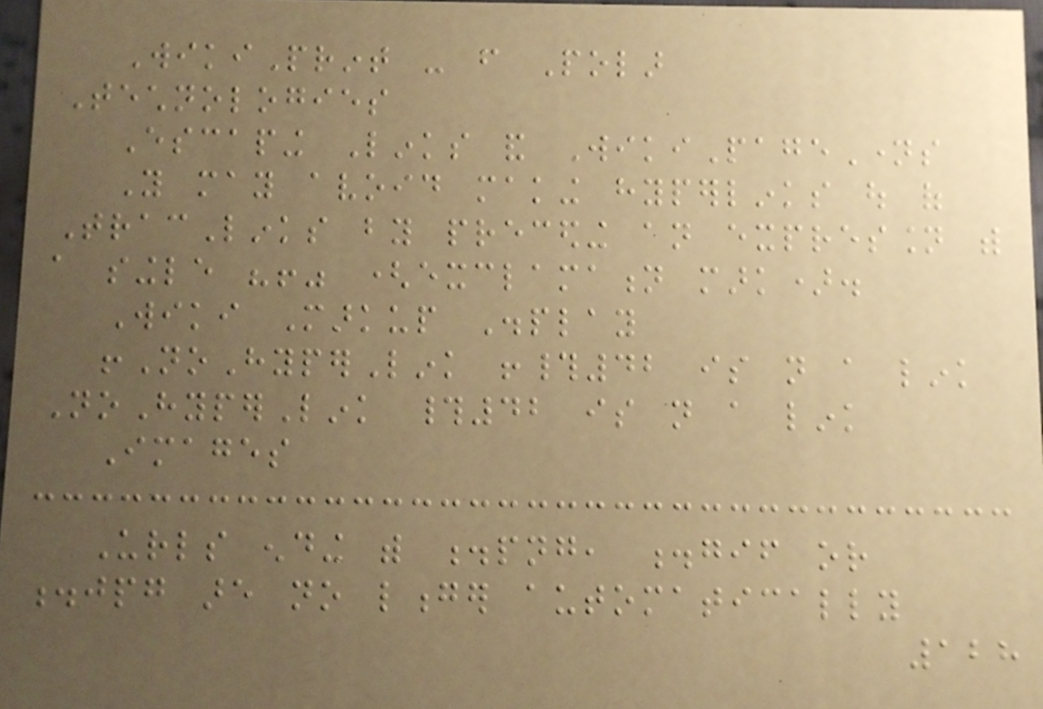WikiPrint - from Polar
Technologies
Escaping Links and WikiPageNames
You may avoid making hyperlinks out of
TracLinks by preceding an expression with
a single "!" (exclamation mark).
Wiki Markup Display
!NoHyperLink !#42 is not a link
NoHyperLink #42 is not a link
Images
Urls ending with .png, .gif or
.jpg are no longer automatically
128
